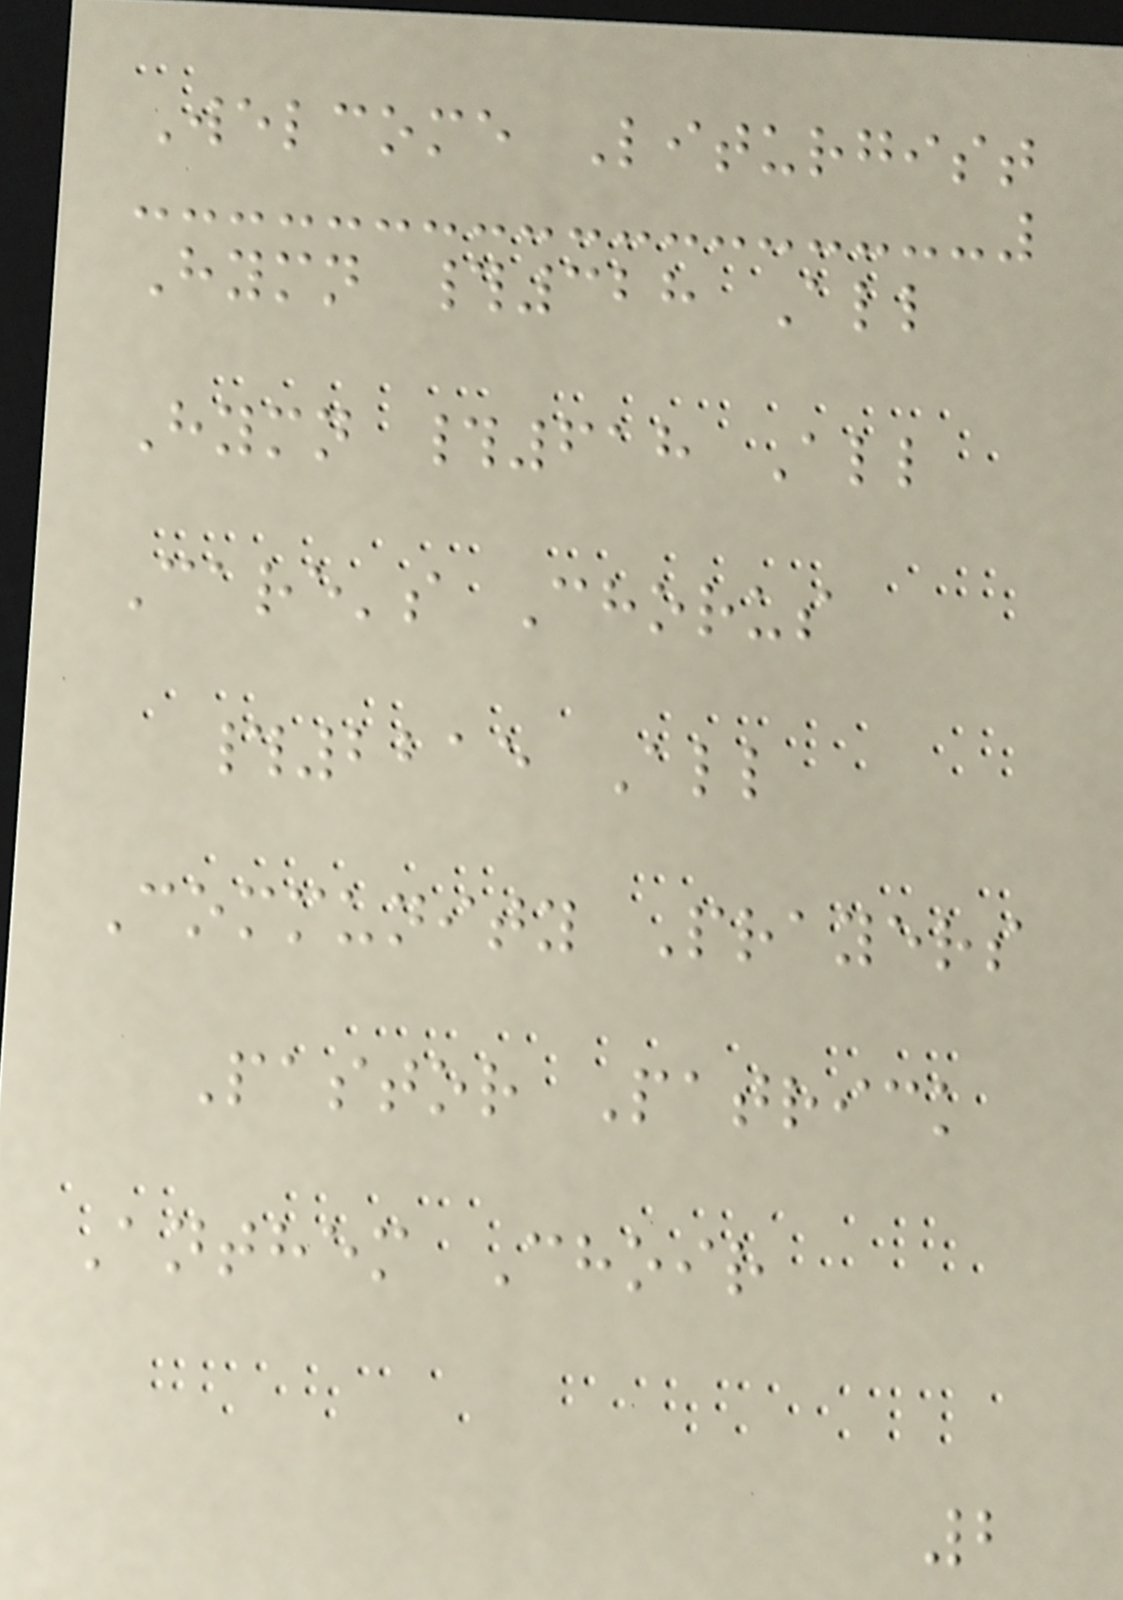Welcome Liturgist
Hymn #328 All
Hymn #618 All
Care's Chorus
#2215 All
Community Prayers
Pastor Patrick
Anthem Choir
2
